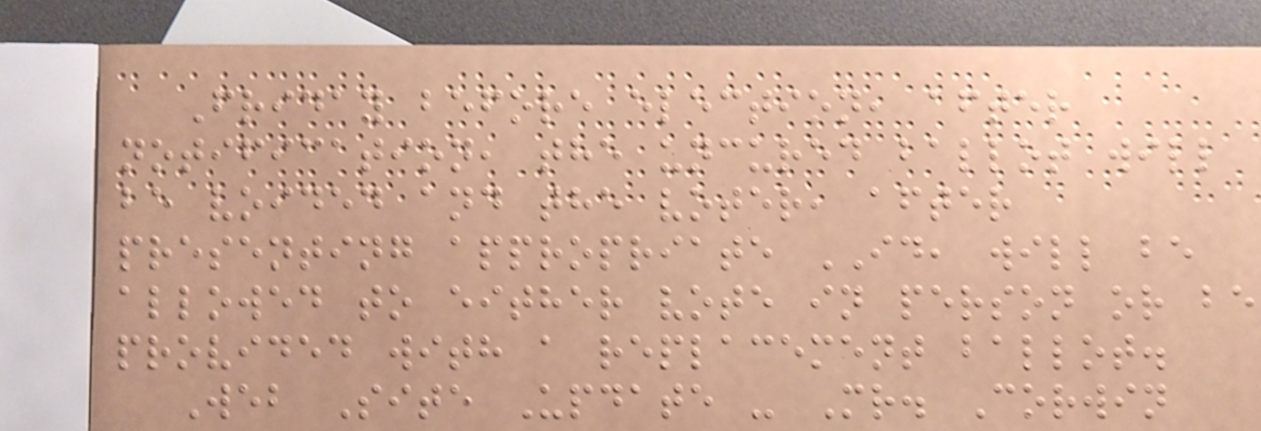Friday before election, after
notification, the uncured ballot will
be voided and the voter, after
presenting appropriate ID, will be
allowed to either vote in person or be
provided with a replacement ballot.
Web Site Update - Mr. Corwin
